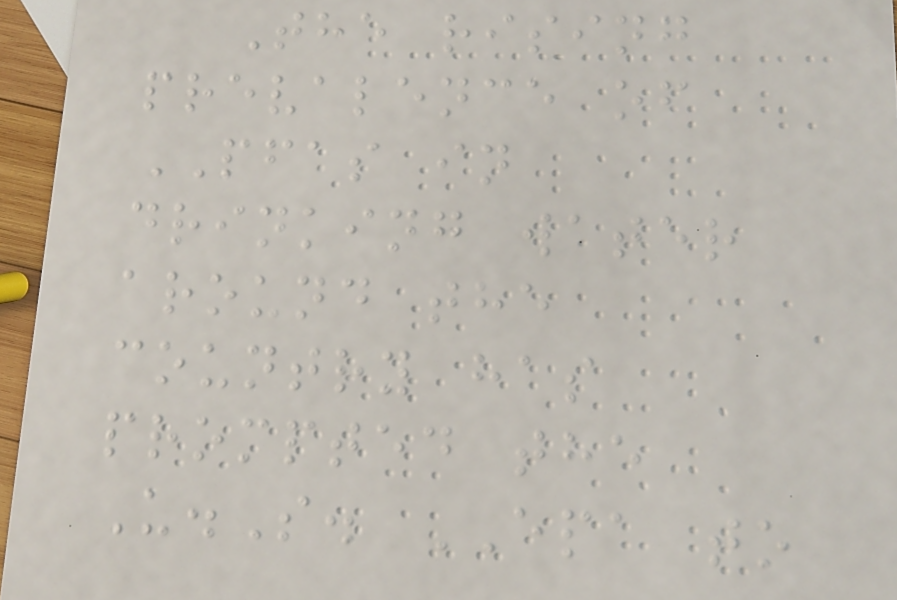The rising
prevalence of
PFAS in
drinking water
around the
country has
prompted the
U.S. EPA to
